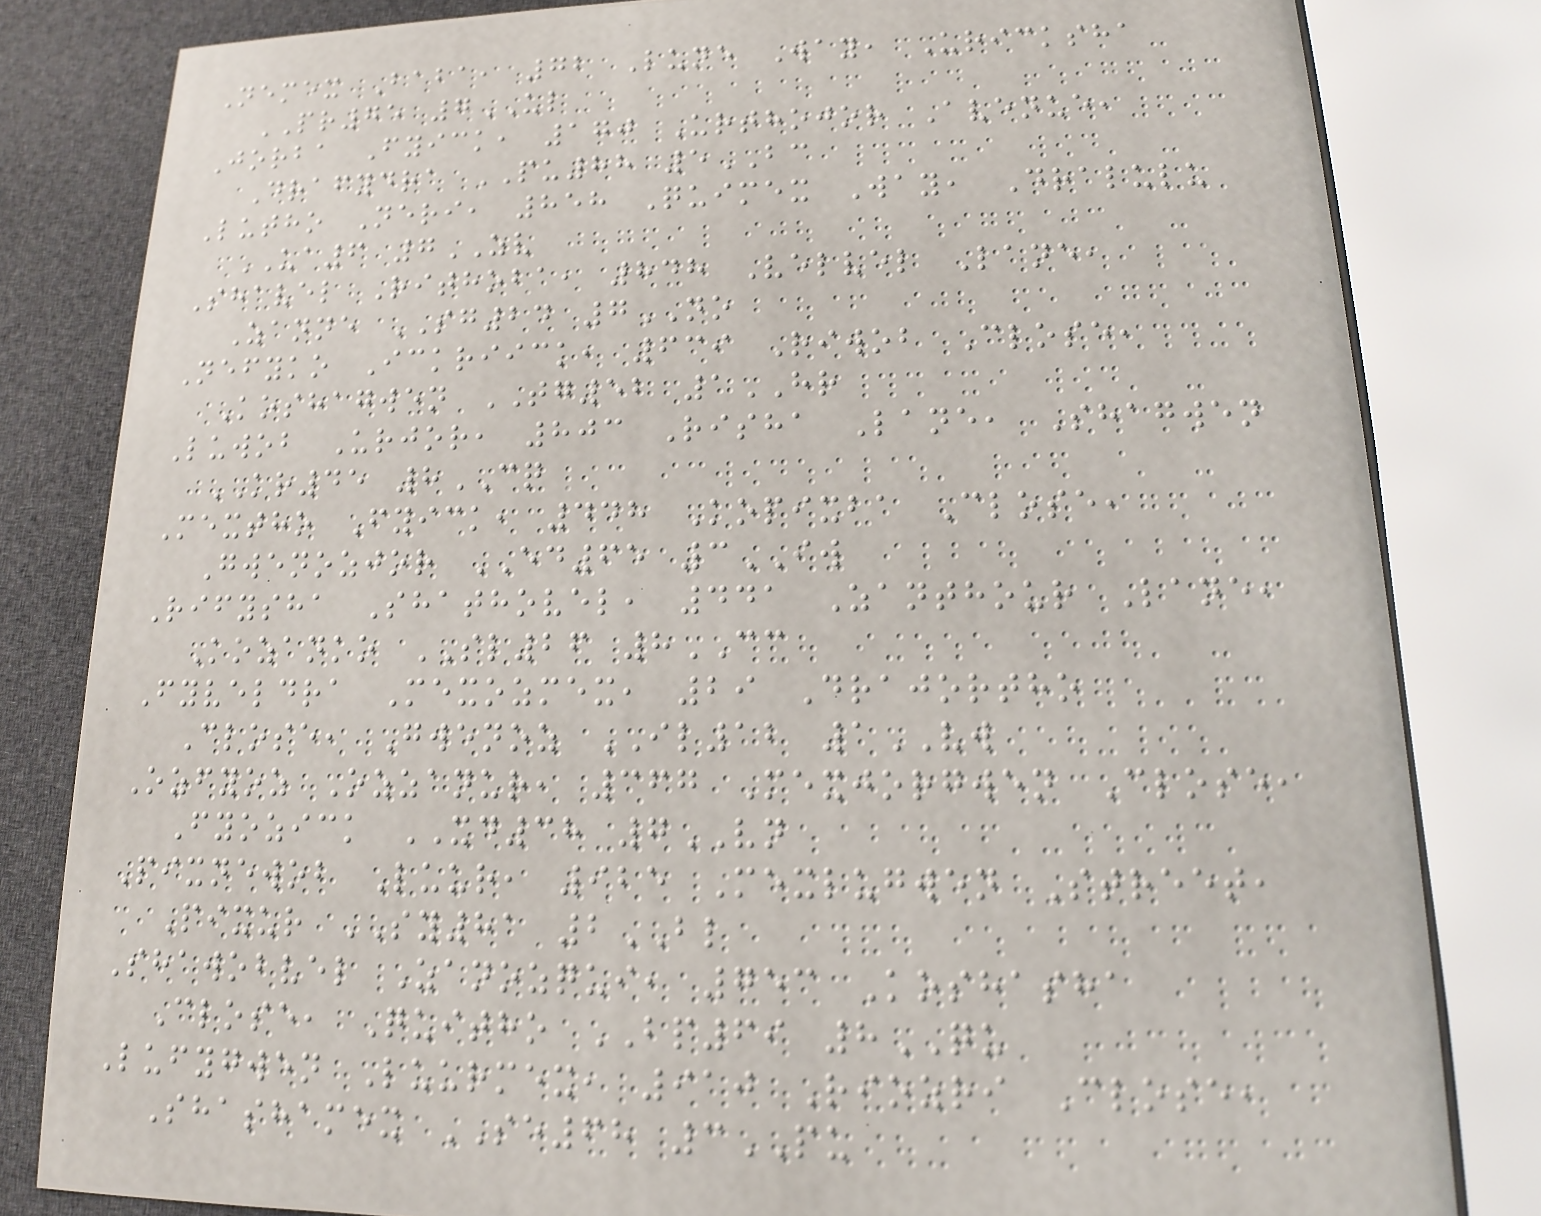Nemex Baba, 72 Lune Way, Uricksha
PR75 7UL
Jorba Fyick, 170 Urthojor Avenue,
Drafydra PU88 5BC
Lutho Neri, 858 Quimex Way, Dralulu
UA6 7ZV
Shavel Rithoba, 848 Velvel Lane,
Zanne SG24 7NO
Nefyko Ickriick, 639 Riwob Close,
Koshagwen TG52 1HR
Luwob Urjor, 803 Risha Lane, Shagwen
KR45 8CQ
Mextho Fyick, 448 Kopixba Close,
Gwenozjor ED65 3IW
Rifysha Shathovel, 441 Zanthour Lane,
Kozanko SL26 8CC
Fyveldra Mexozmex, 29 Drajortho
Close, Gwenoz IL12 1VW
Ozfyoz Ozzanur, 367 Mexjorgwen Close,
Fyozick XD38 7VN
Pixnewob Luur, 925 Mexlugwen Street,
Pixur SY81 2BL
Shawobvel Zanozqui, 753 Koshasha
Close, Quitho BP69 8QU
Lufygwen Luurmex, 910 Riozri Close,
Shashamex SE68 3PU
